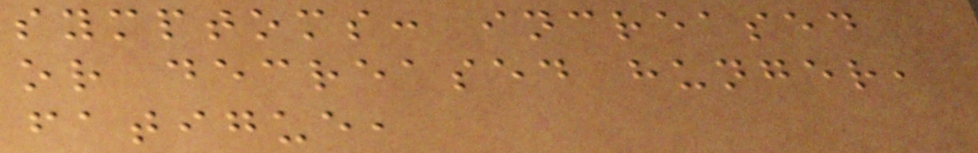symptoms: increased
or decreased hunger,
fatigue,
